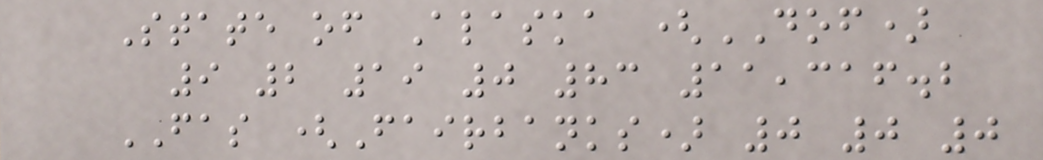State of Alaska (DOF)
9 2 19 0 83 11,316.2
FAS (Fairbanks) 0 0 0
